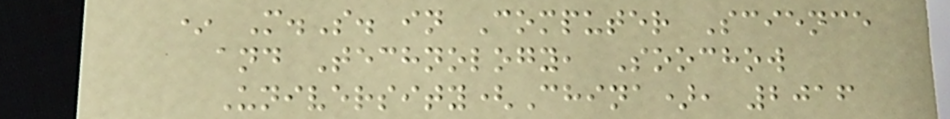* M.S. in Computer Science
and Technology, Soochow
University(China), 2016
